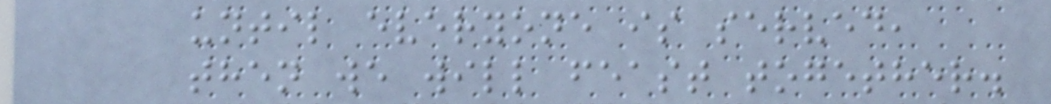until everyone is served,
then we will feast together.
